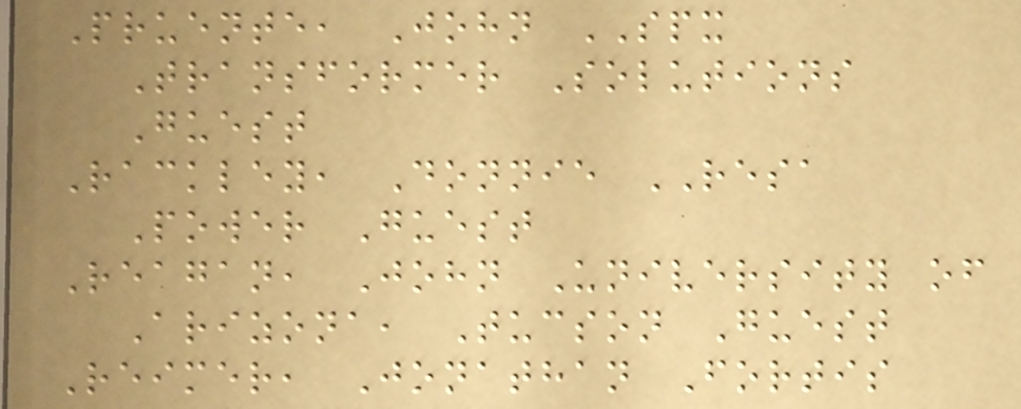Pruente, John SPX
Transformer Solutions
Guest
Rackley, Donnie RESA
Power Guest
Reagan, John University of
Arizona, Tucson Guest
Reimer, Jonathan Fortis
